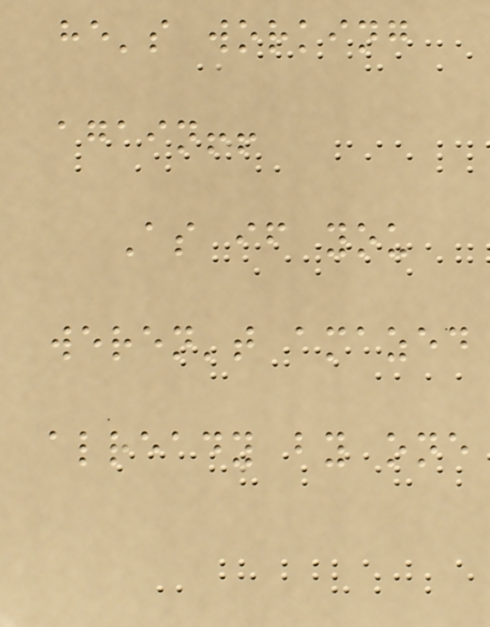he's working
again!!
As if you
weren't amazed
already by one
